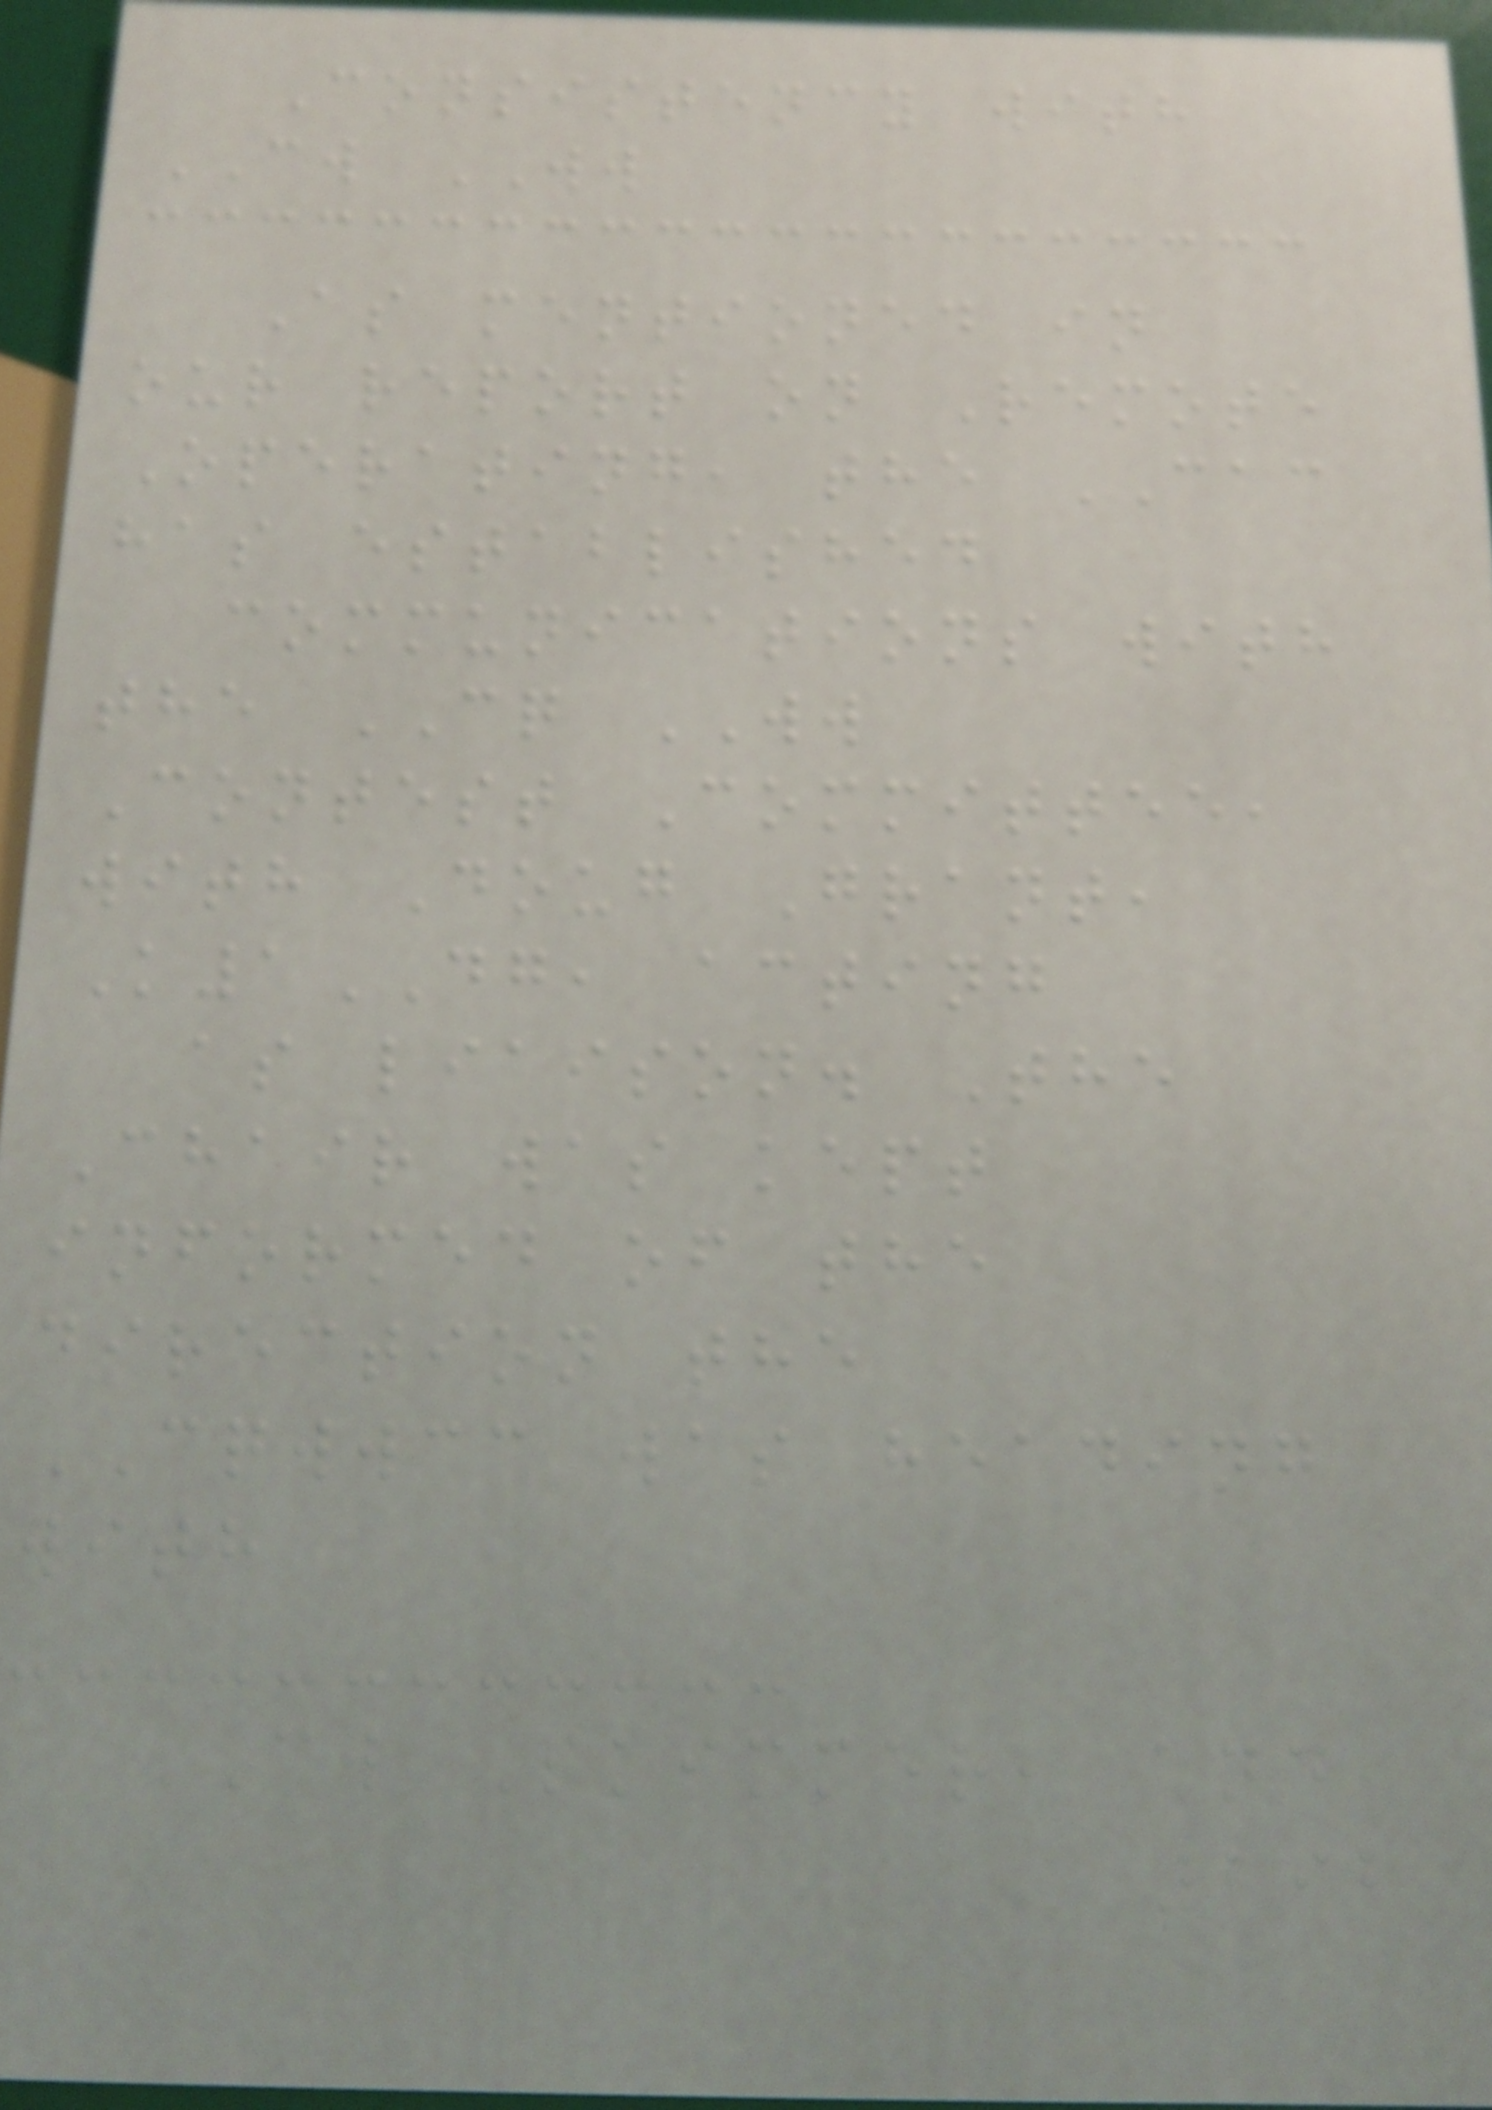Consistency with
CW WW
As mentioned in
our report on Remote
Operating, the CAC
has established
communications with
the CQ WW
Contest Committee,
with Doug Grant,
K1DG, acting
as liaison. The
Chair was kept
informed of the
direction the
CQWWCC was heading
with
CW Skimmer, and
192
